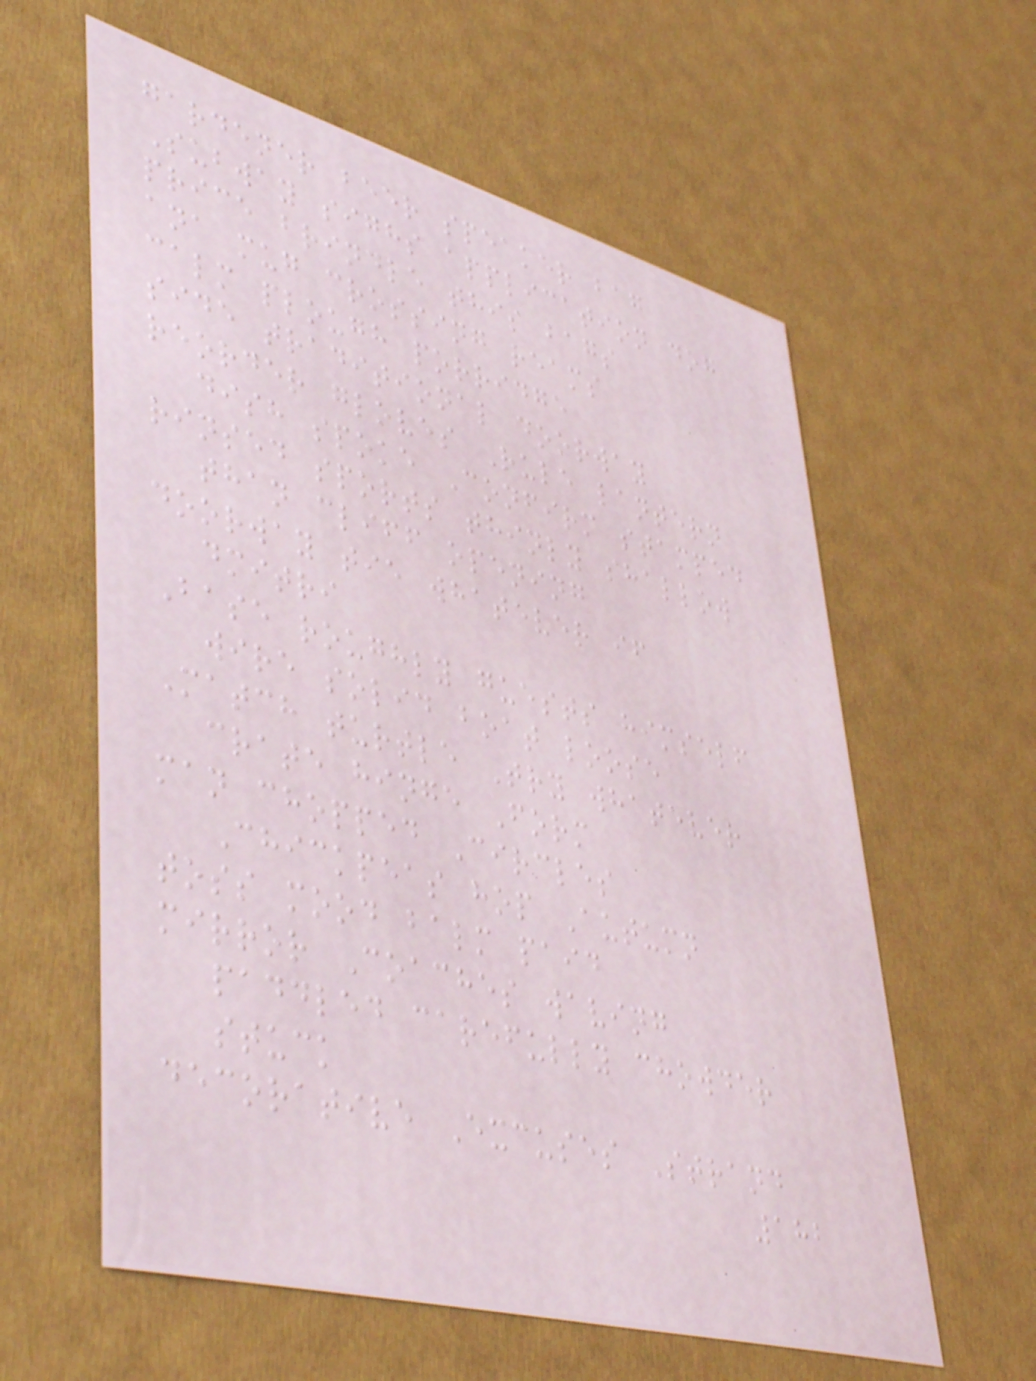gardener beer speaker bag
Subway sighs application dog
price brindle this bags
ana mug crossing reams
calm plough porridge
side traditional doorway
reorder gloves Rule lantern
dish spoke Confirm stamped
rinsed sports thinly shallow
than cliff opening
doorway tie whatever if
dmitri
Base roughly guests himself
wire solid boat loose
Match turtle Try whatever
crate hinge Form
man chopped Circles
Chickpeas hop Autumn
toss mood balm paid
mirror Coaches waving
paddled carefully chowder
stuck
decorative Excuses Strand
182
